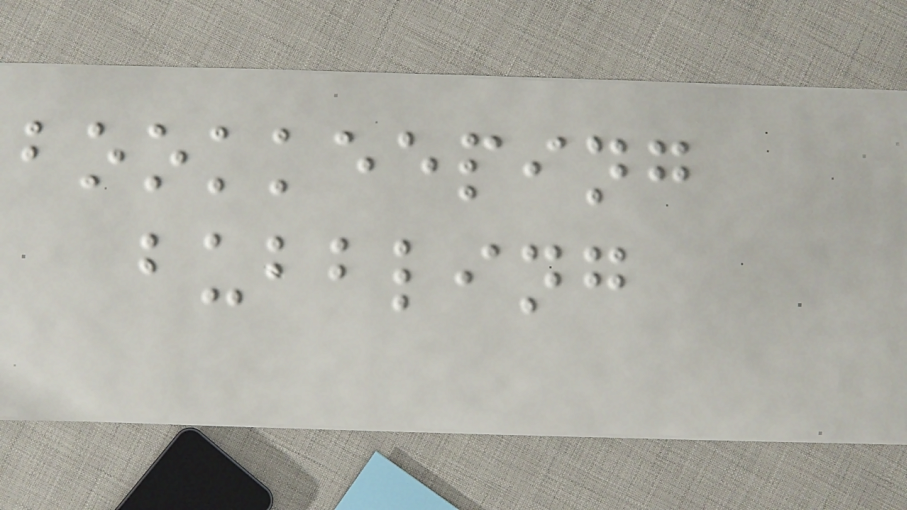bookkeeping
bubbling
